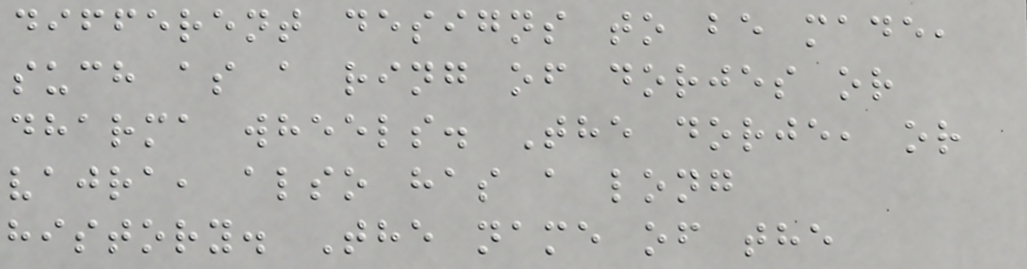different designs to be made,
such as a ring of dorjes or
dharma wheels. The dorje, or
vajra, also has a long
history. The name of the
